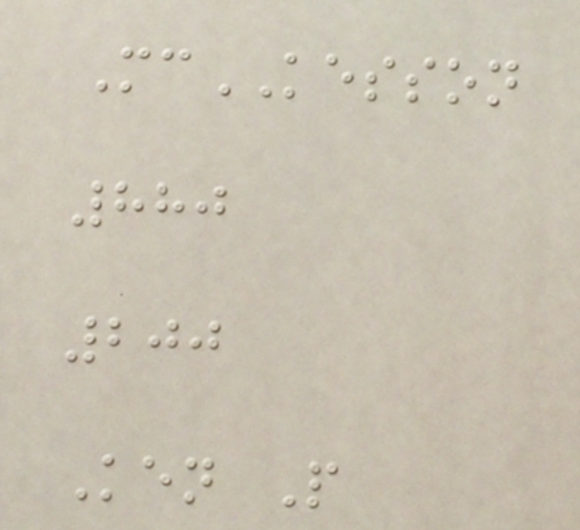McKESSON
880
200
Ken P
